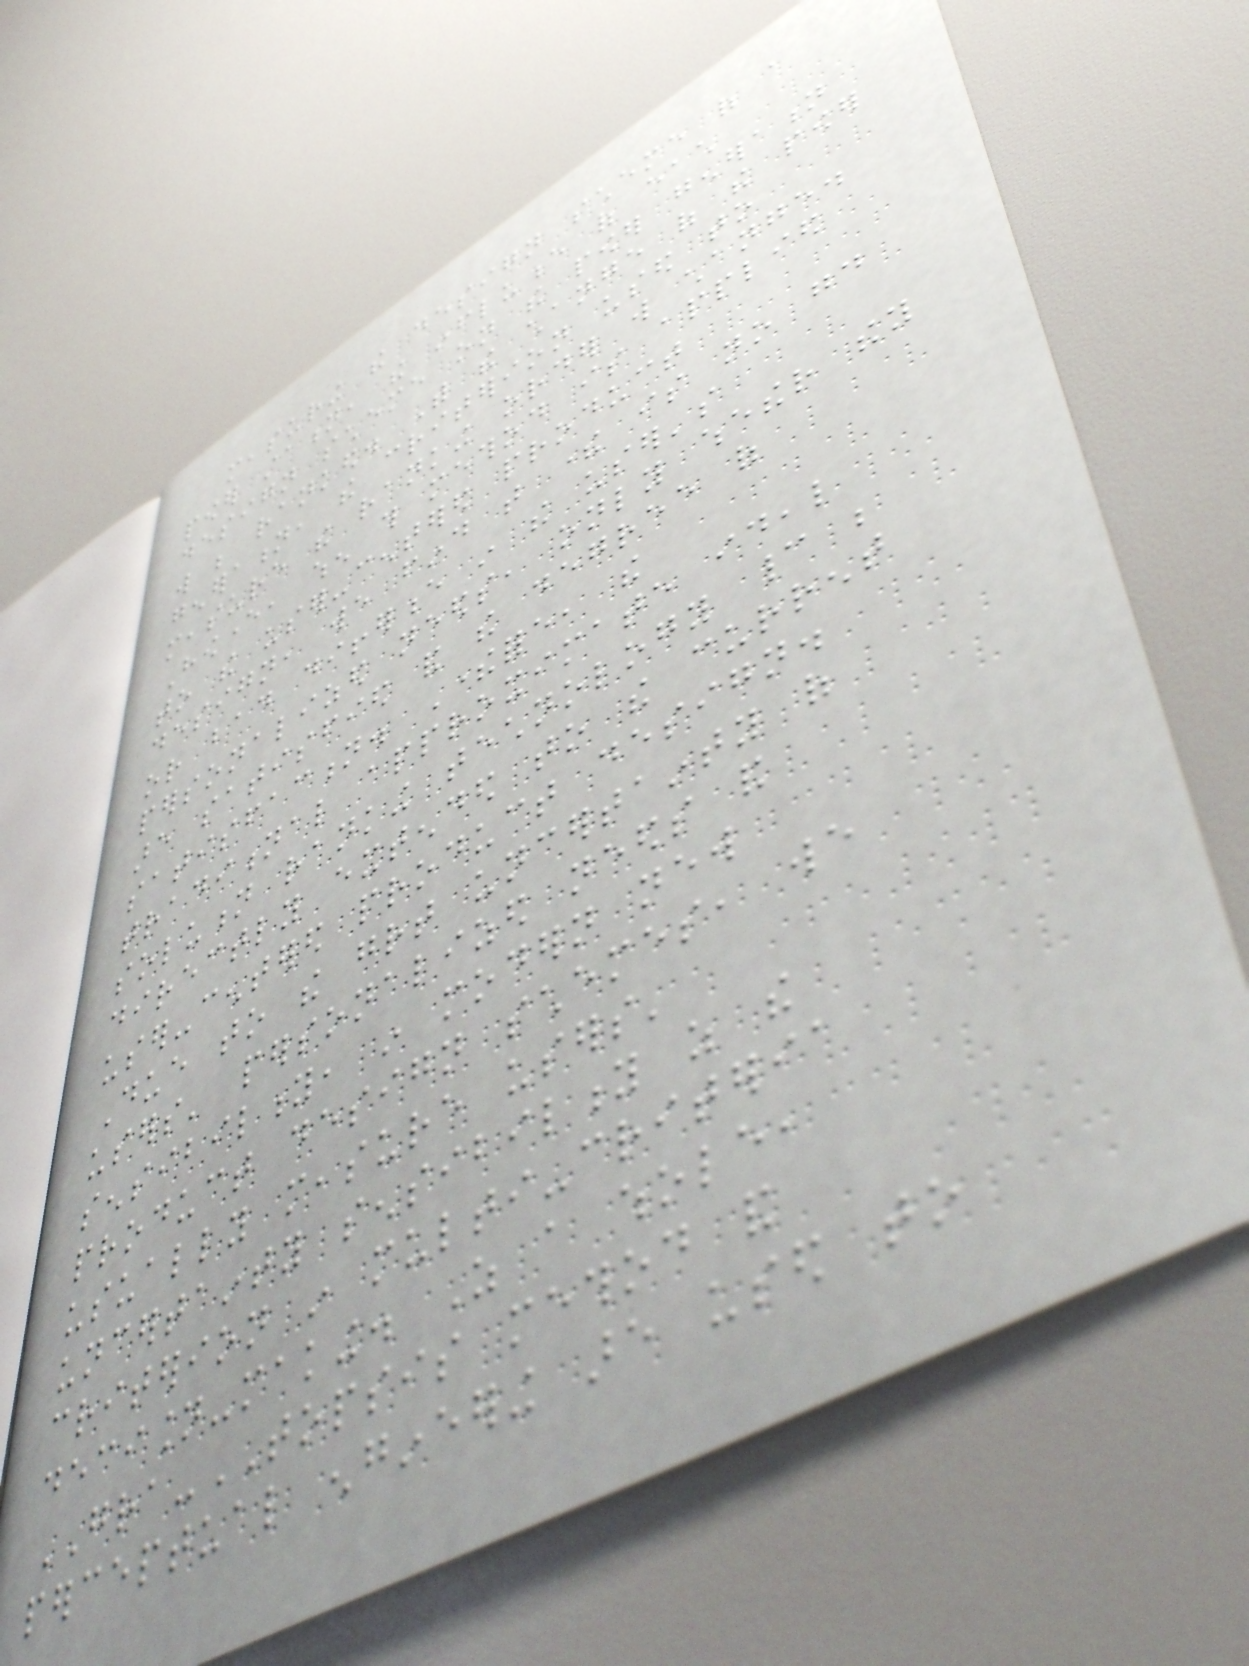measuring the design scheme of a
power station, the influence of each
design scheme on the power generation
will be ranked. With the change of the power
generation, the criterion used to
measure the ranking order will change.
However, when this method is applied
to the user-centered product
design, we find that there is no good
or bad difference in the user's
personalized needs, only whether they
are satisfied and the degree of
satisfaction. Therefore, the
traditional approximate ideal
solution ranking technology cannot be
directly extended to the current
user-centered product design.
Due to the great uncertainty of
users' personalized needs and
sensibility, in modern new
product design schemes, we
usually measure users'
uncertainty sensibility as the
criterion in multi-criteria
decision-making. As a whole,
GRA-TOPSIS method and
perceptual engineering are used to
